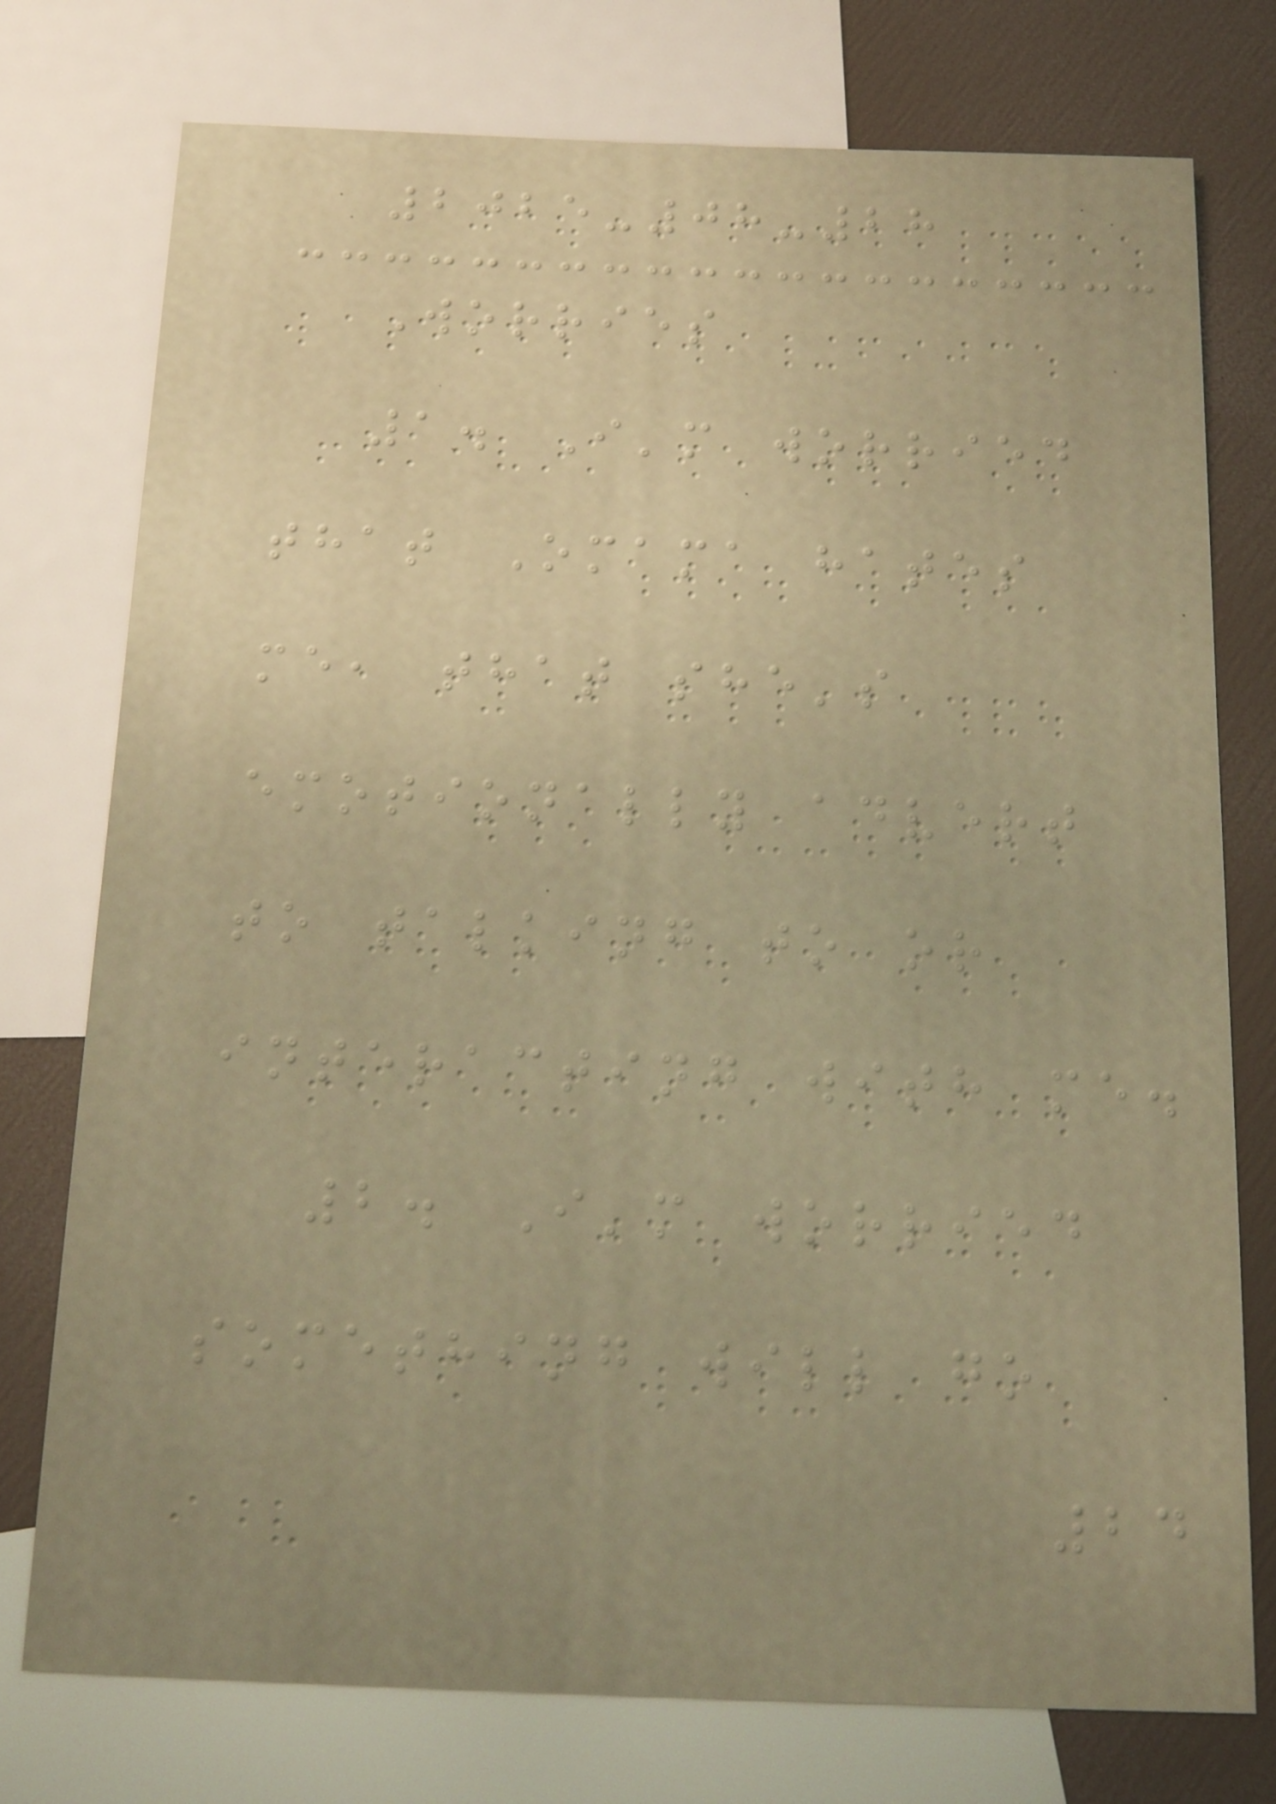2025-08-28
Worries
1. I'm worried
that Omama hates
me, that she's
emotionally advert
to talking to or
interacting with me.
2. I'm worried
something will go
24
